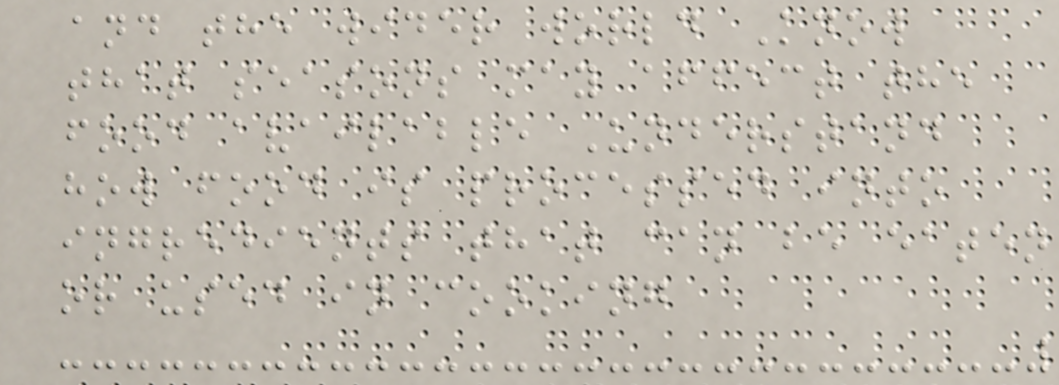and the wider world Know
that seasons may affect the
food available Understand
how food is processed into
ingredients that can be eaten
or used in cooking
